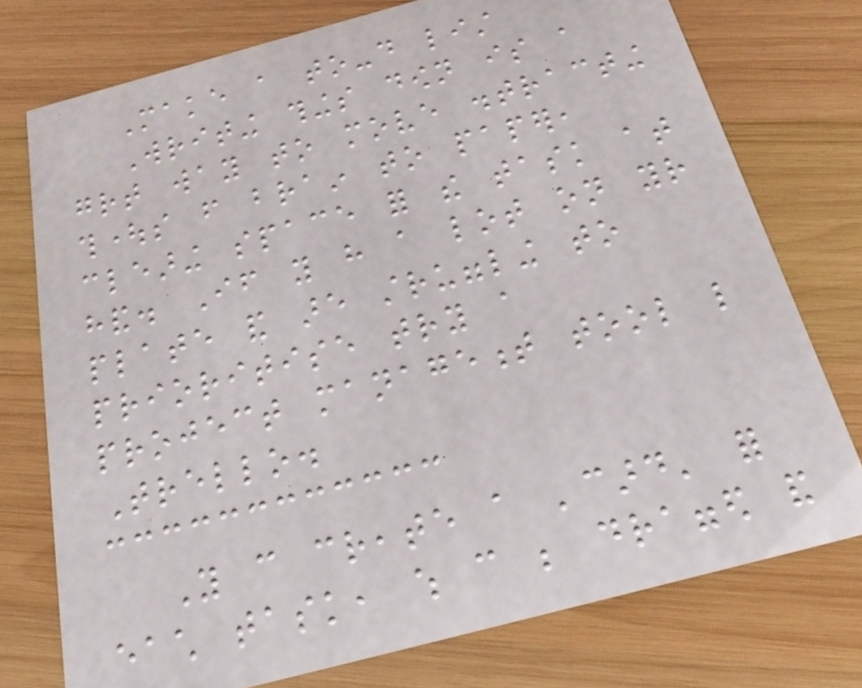Make a to-do list
Writing things down is a
great way to move distracting
thoughts from brain to paper,
clearing space for the task at
hand. If you have a lot on your
plate and are struggling to
prioritise try a
project management tool like
Trello.
You can create a 'card' for
each task, which can be dragged and
